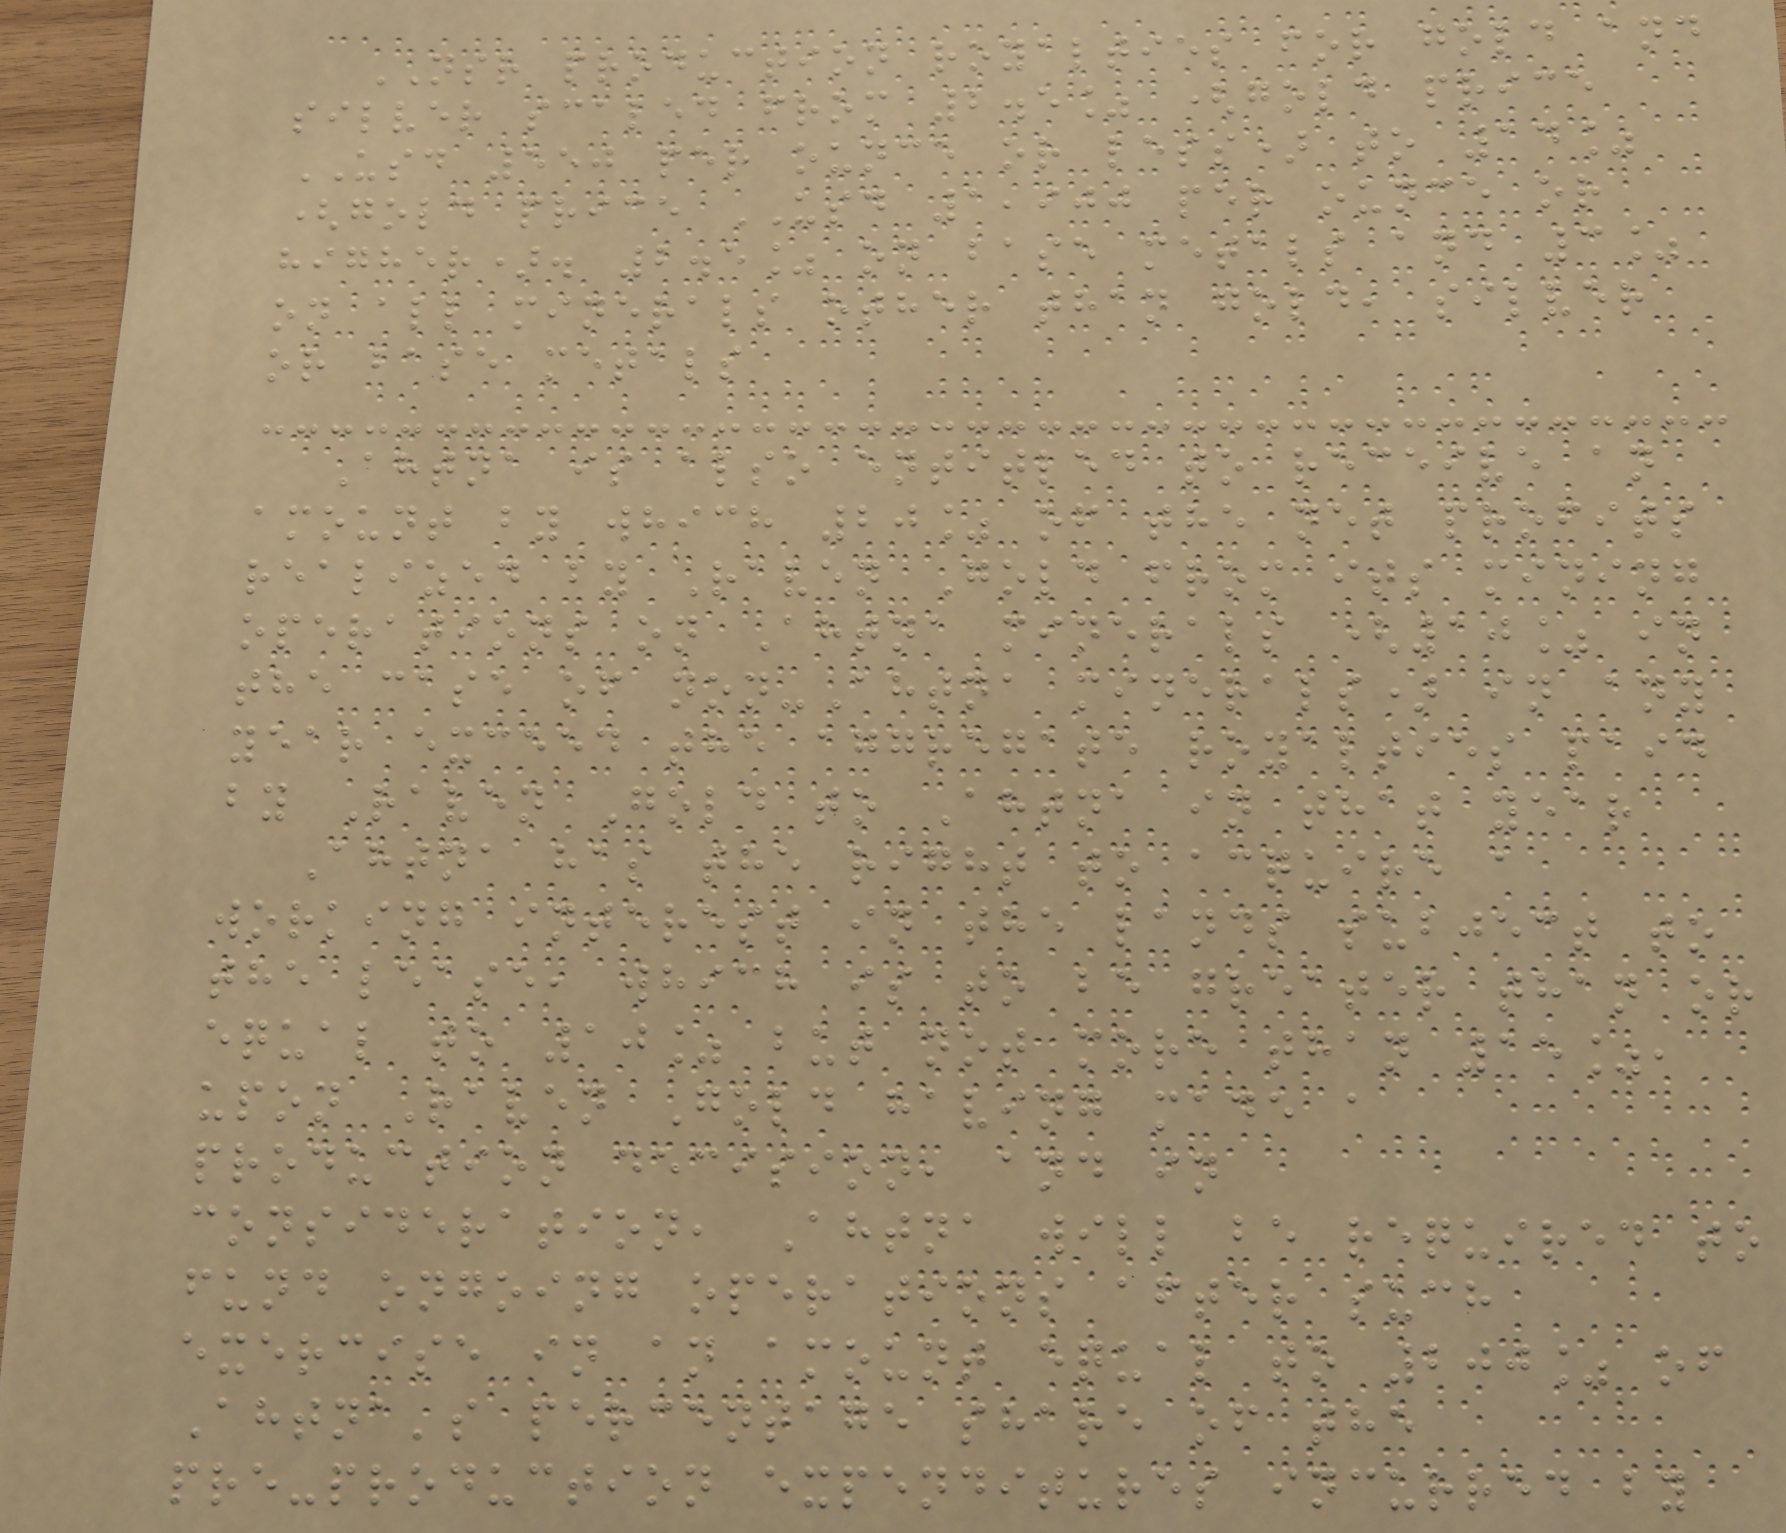NSR production royalties for gold and
silver scaled from 2.5% (gold price
USD 550 per ounce or less) to 14%
(gold price USD 1,900 per ounce or
higher). 2.5% on base metals and 3%
on all minerals other than gold, silver
or base metals
Ahtna is also entitled to receive an
amount by which 20% of the net profits
realized by Raven Gold from its mining
operations on Ahtna minerals (10% in
the case of non-Ahtna minerals) in any
year exceed the aggregate royalties paid
by Raven Gold to Ahtna in that year
Ahtna has the right to acquire a
working interest in the lands subject to
the lease, which is to be greater than or
equal to 10% but not more than 15%,
upon Raven Gold having made a
production decision, and in
consideration, Ahtna will be required to
fund ongoing operations after such
exercise in an amount equal to 200% of
Ahtna's percentage share of the
pre-production expenditures incurred by
